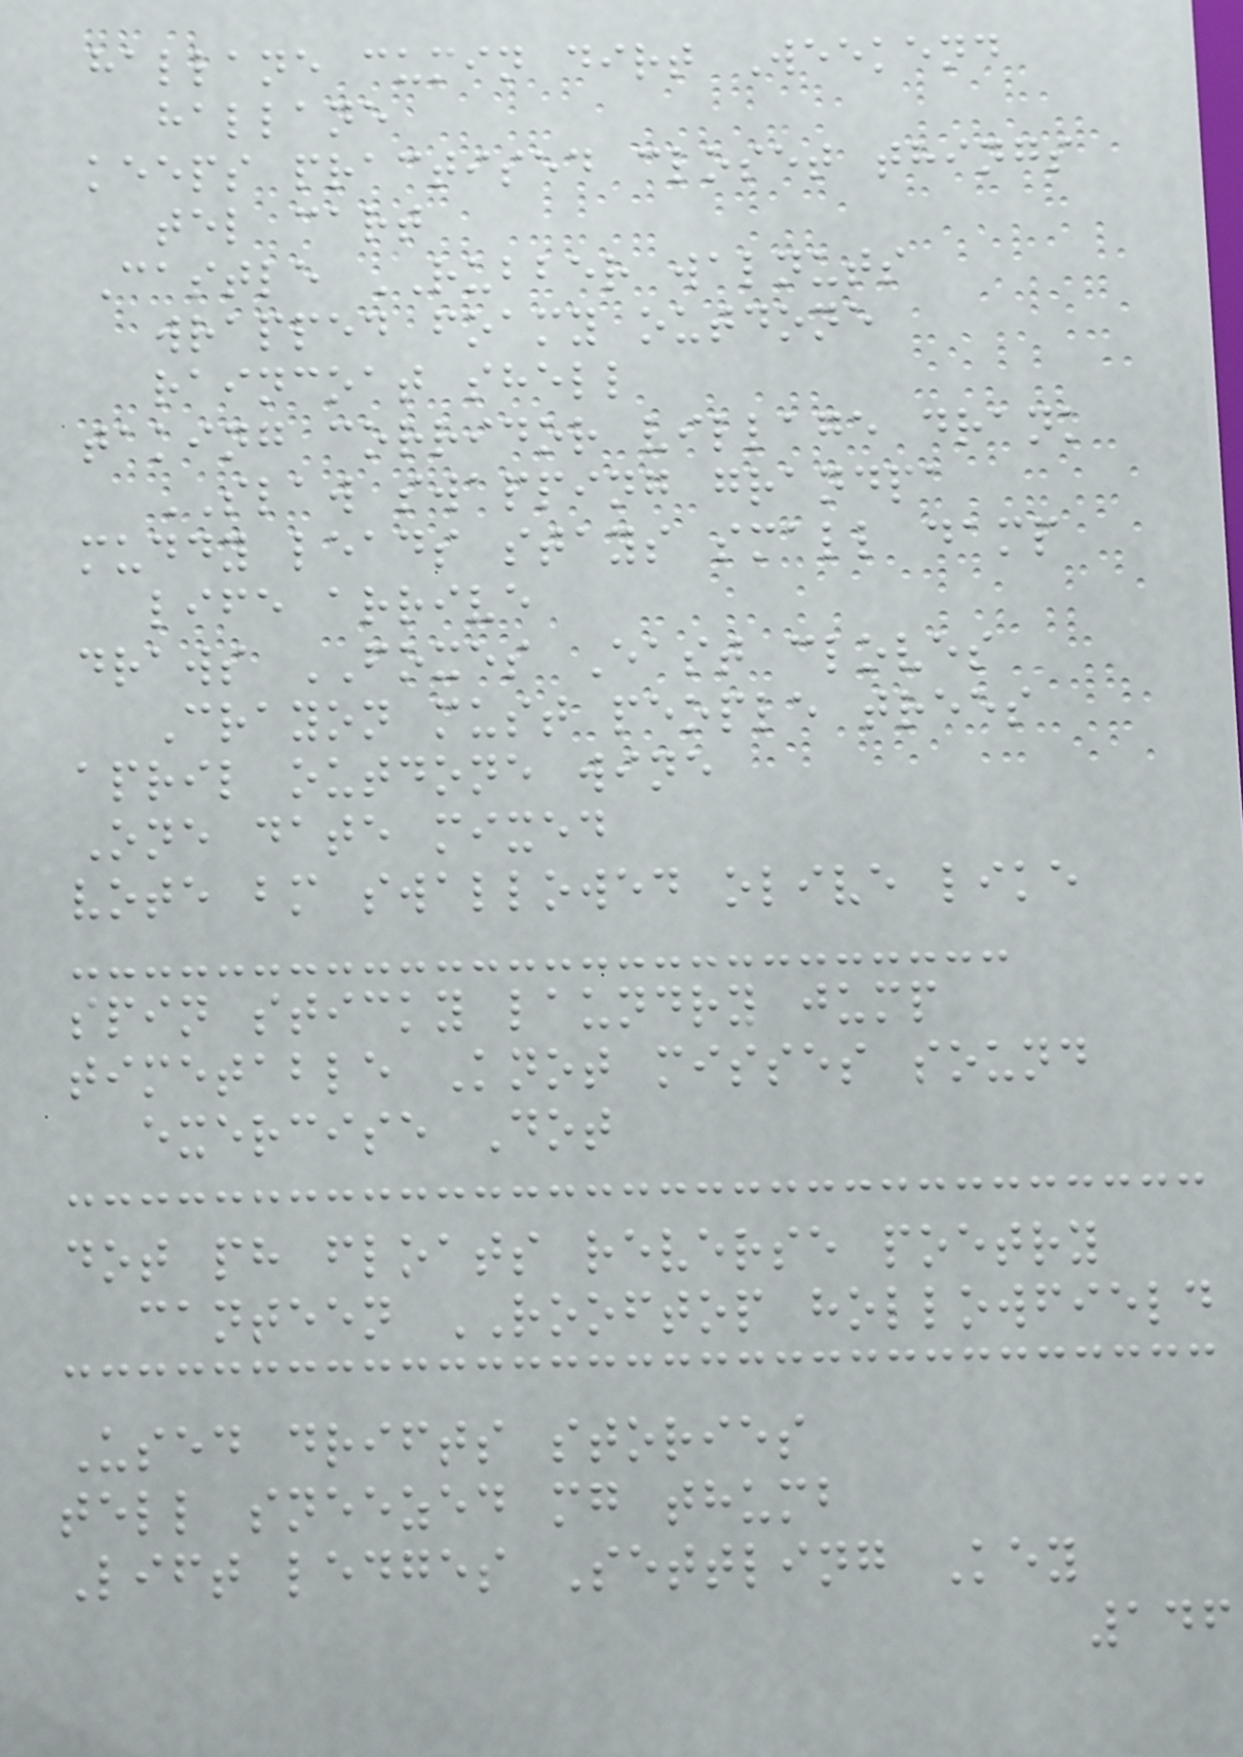hallane cumin dirt Weekend
hallane
keeps practised closet things
tel cart
Castle RUBBER walnuts
wrapped foamy outdone
raincoat shell
taking corridor village drank
SLAW swapping grandpa
muddy leads stays small damp
life arrive
draws FOXES East cloves
Crayon must people trees
april outdone wine
One date mixed
vote bm swallowed olive like
spin sticky laundry jump
timetable Knot misses sound
exercise Dot
dot ph floats reverse poetry
canteen ROOFTOP hollowfield
Used drifts stories
tell sneezed mg thumb
Lift ledges Settling Key
146
